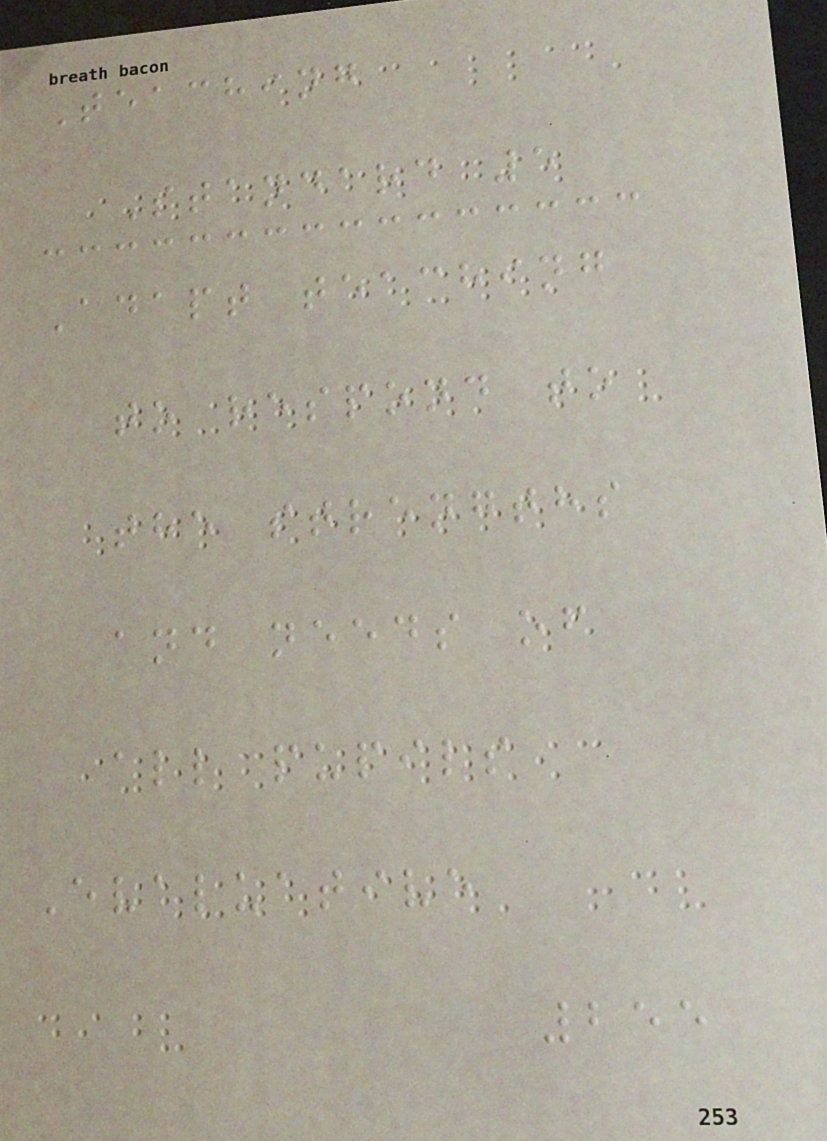Teaching
Standard 5
Adapt teaching
to respond to
the strengths
and needs of
all pupils
Evaluative
255
